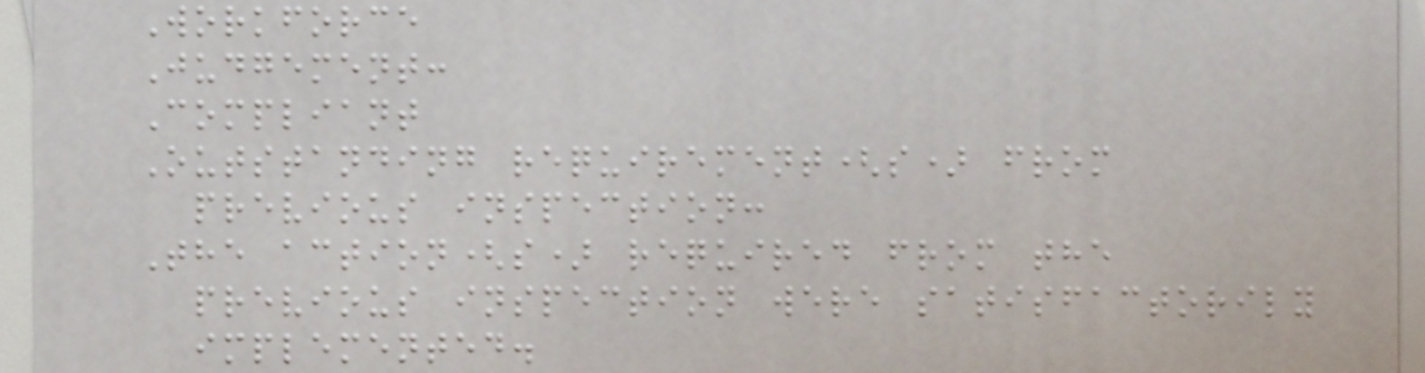Workforce
Judgement:
Compliant
Outstanding requirement(s) from
previous inspection:
The action(s) required from the
previous inspection were satisfactorily
implemented.
